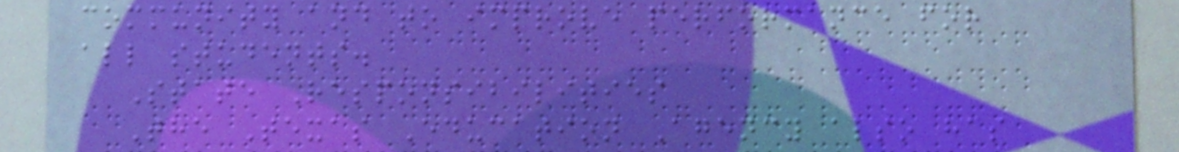community and to improve performance for
all students.
State Responsibilities
The Texas Education Agency also has
